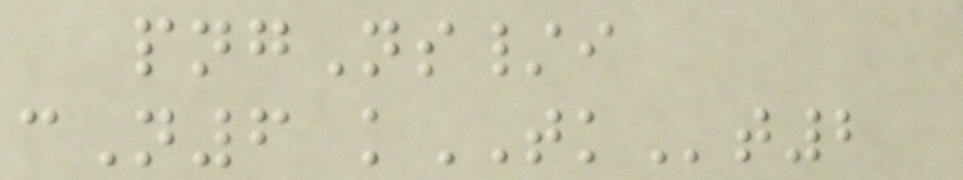pngNs/i
cN6 kTKt2
